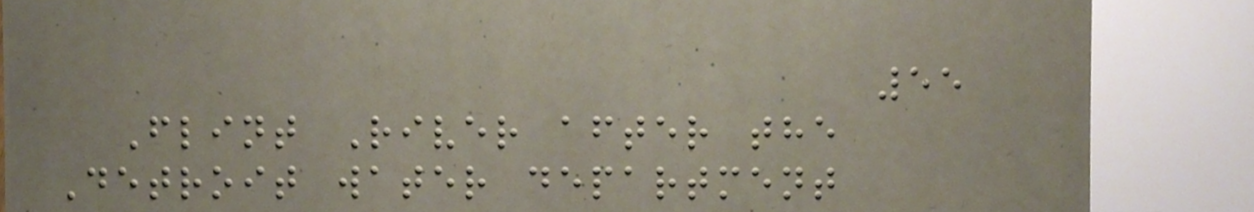55
Flint River after the
Detroit water department
